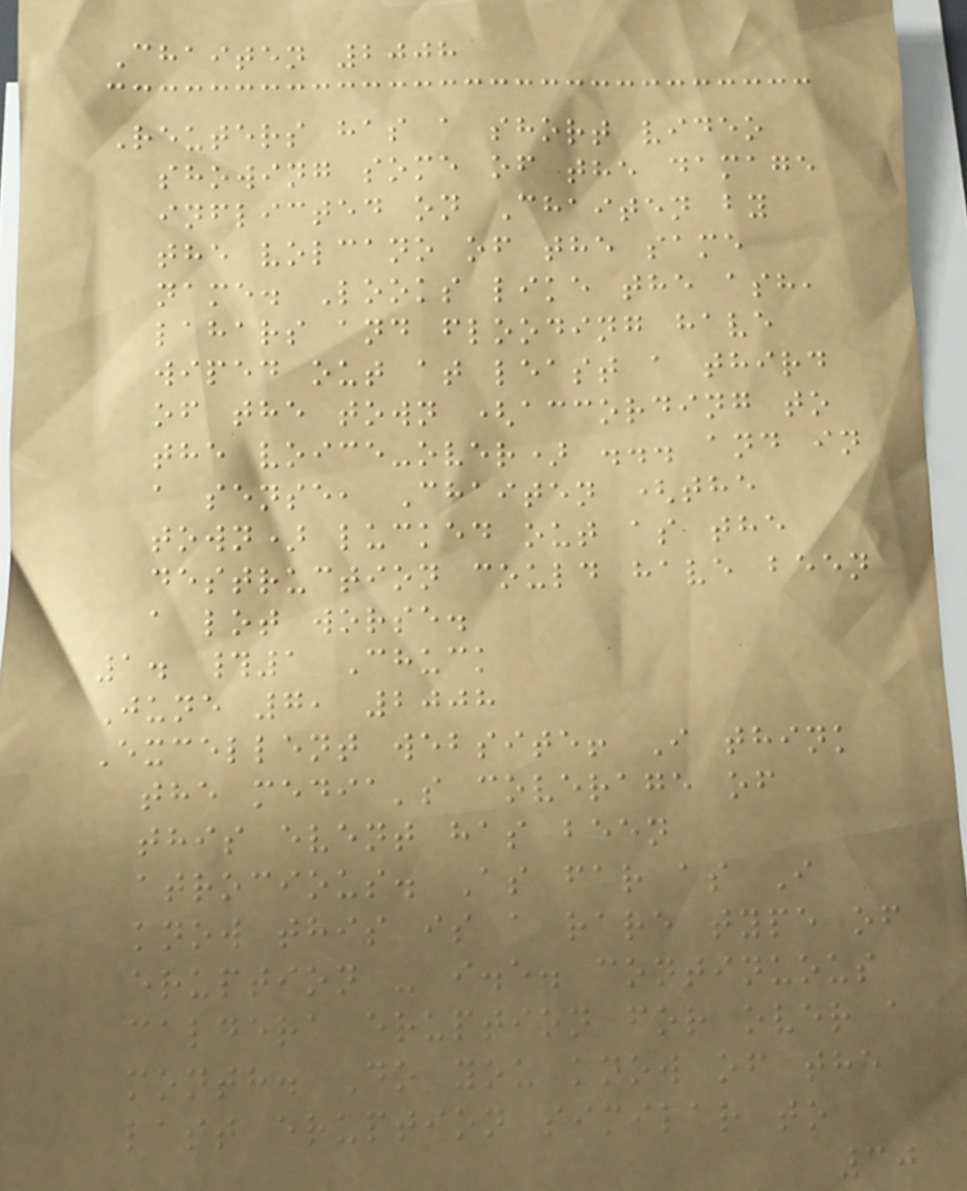Chaiten 2008
Reuters has a short video
showing some of the damage
inflicted on Chaiten by
the volcano of the same
name. Looks like the ash,
lahars and flooding have
wiped out at least a third
of the town (according to
the voice-over) ... and in
a sense, Chaiten (the
town) lucked out as the
destruction could have been
a lot worse.
1. #1 Chuck
June 7, 2008
Excellent website! I think
the media's coverage of
this event has been
atrocious. As far as I
know this is a rare type of
eruption - i.e. continuous
caldera eruption for over a
month. Do you know of the
last eruption similar to
30
